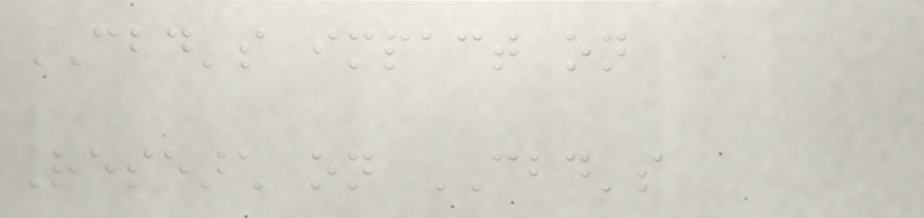CBD's impact on
Research on CBD's
